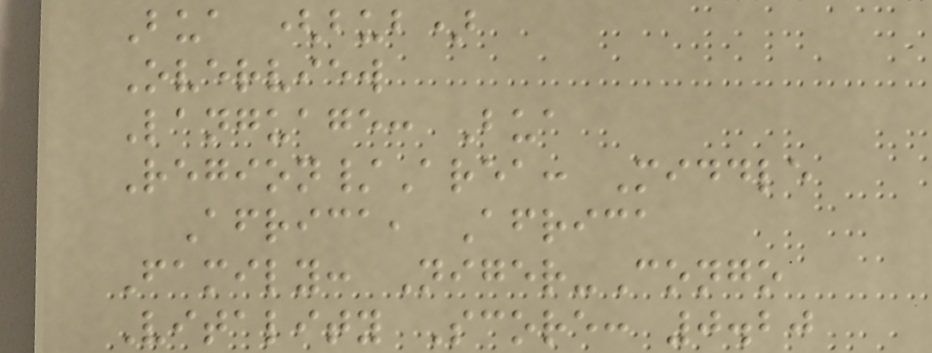Bua (bub)
Overview
Language: Bua
Region/Area: Middle
Africa, Africa
Family: Niger-Congo
Vitality Score: 0.20
